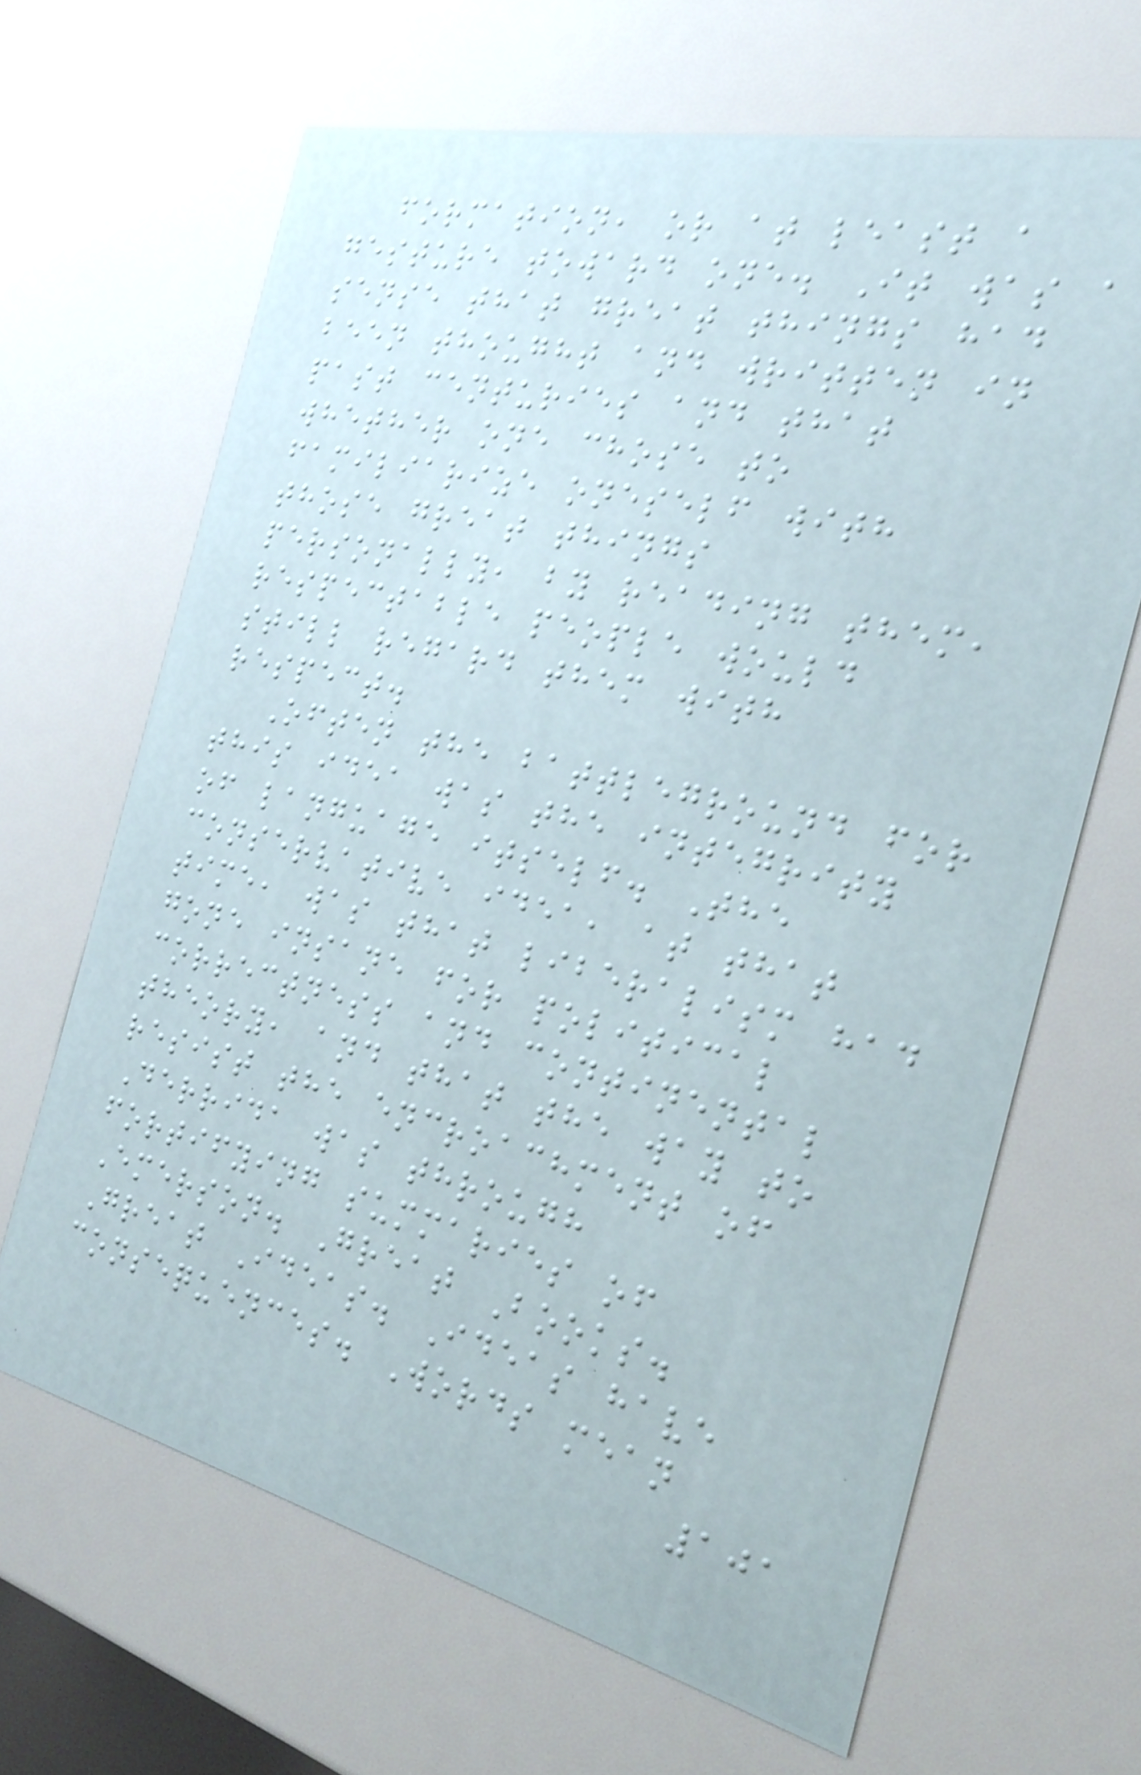formation, or at least a
gesture toward one. It was a
sense that great things had
been thought and written in
past centuries and that
whether one chose to
familiarize oneself with
those great things
personally, by reading them,
respectable people would
still regard them with
respect.
Often the battleground for
this idea was the integrity
of language itself. The
conservative idea, at that
time, was that liberalism had
gone insane for political
correctness and continental
theory, and that the way to
resist the encroachment of
Derrida was through
fortifying summaries of
Emerson. Great Books.
Great Ideas. Ideas have
consequences. Words mean
101
